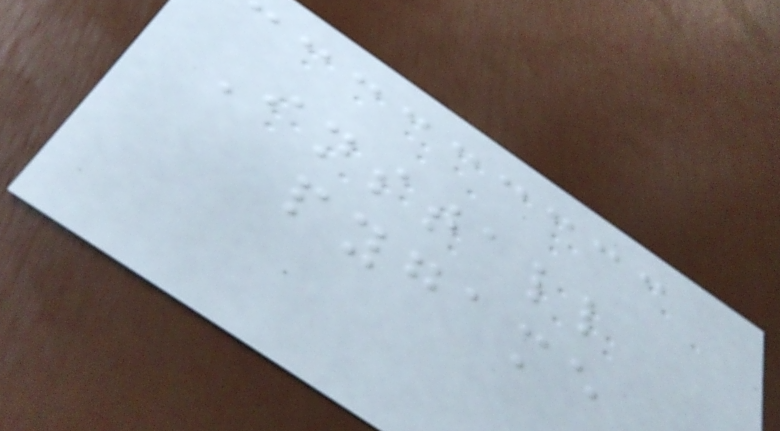Install
pygame
